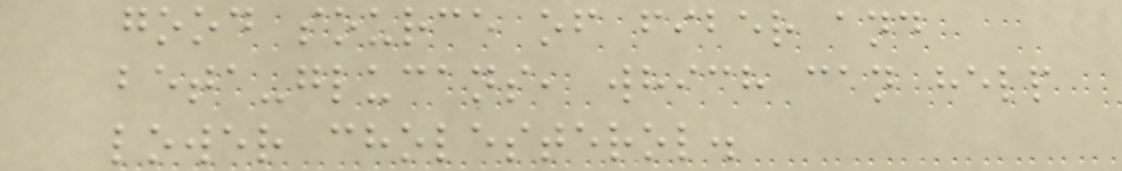good source of fiber and
beta-glucans, which can help
lower cholesterol.
